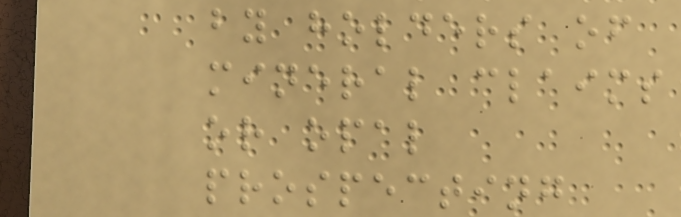by holders of
mineral claims
or opal
prospecting
